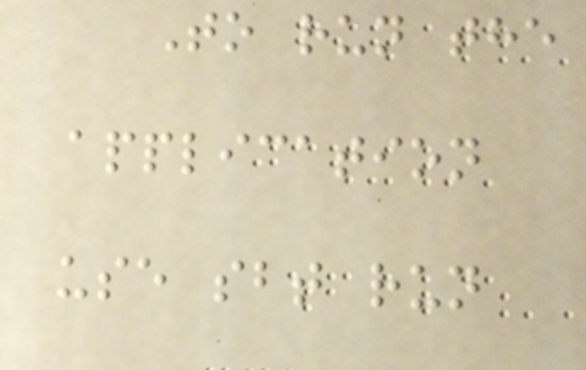To run the
application
use sbt run
